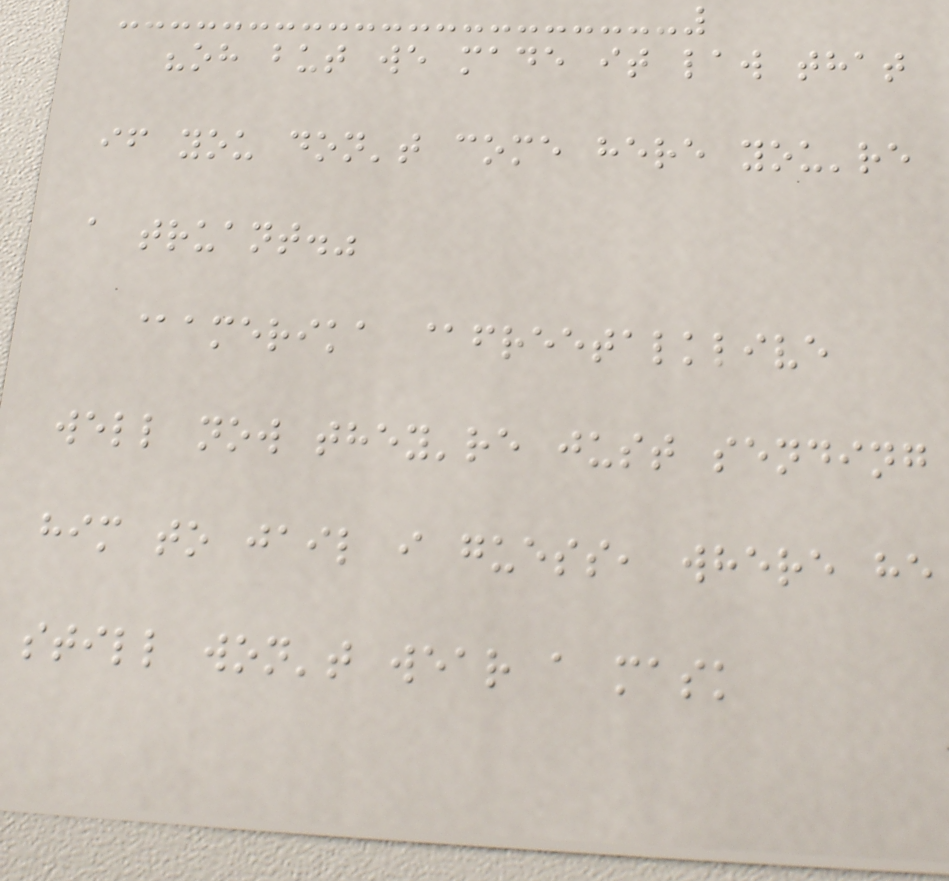"oh but we made it law that
if you don't come here you're
a truant."
@amerika @freetalklive
well now they're just sending
him to jail i guess, where he
still won't wear a mask
